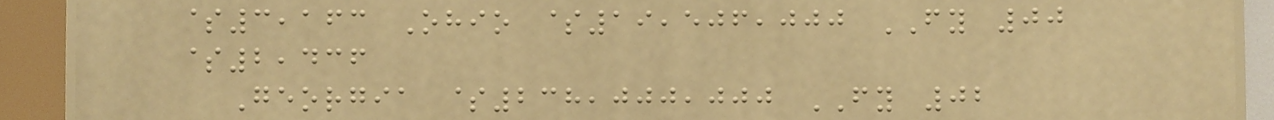$3,163 Ohio $19,506,000 FY 00
$2,436
Georgia $238,000,000 FY 02
